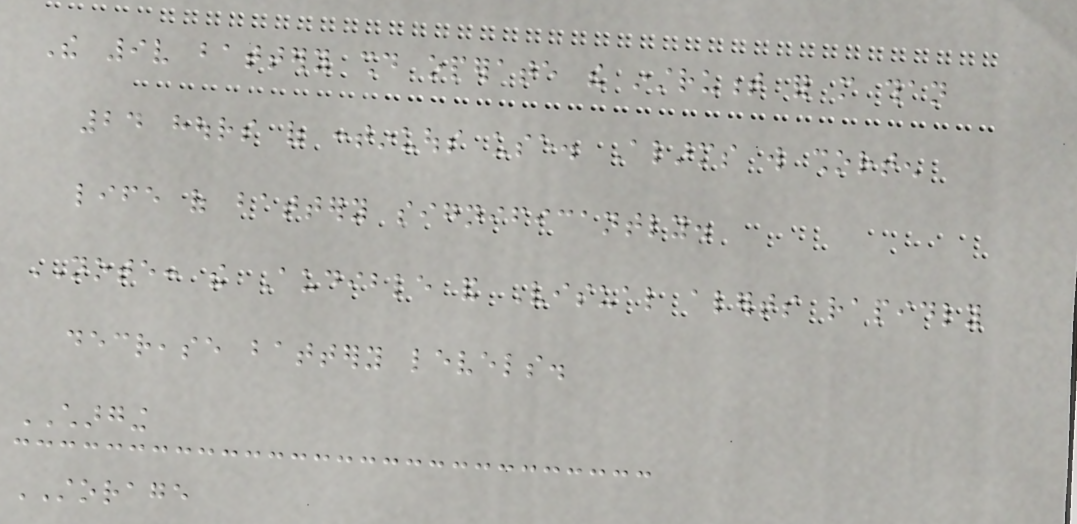The 9v battery should operate the instrument for more than
24 hours of continuous use. Alarms will shorten
life of battery significantly.
NOTE: the Audible and Visual alerts rapidly
decrease battery levels.
CHARGING
STORAGE
